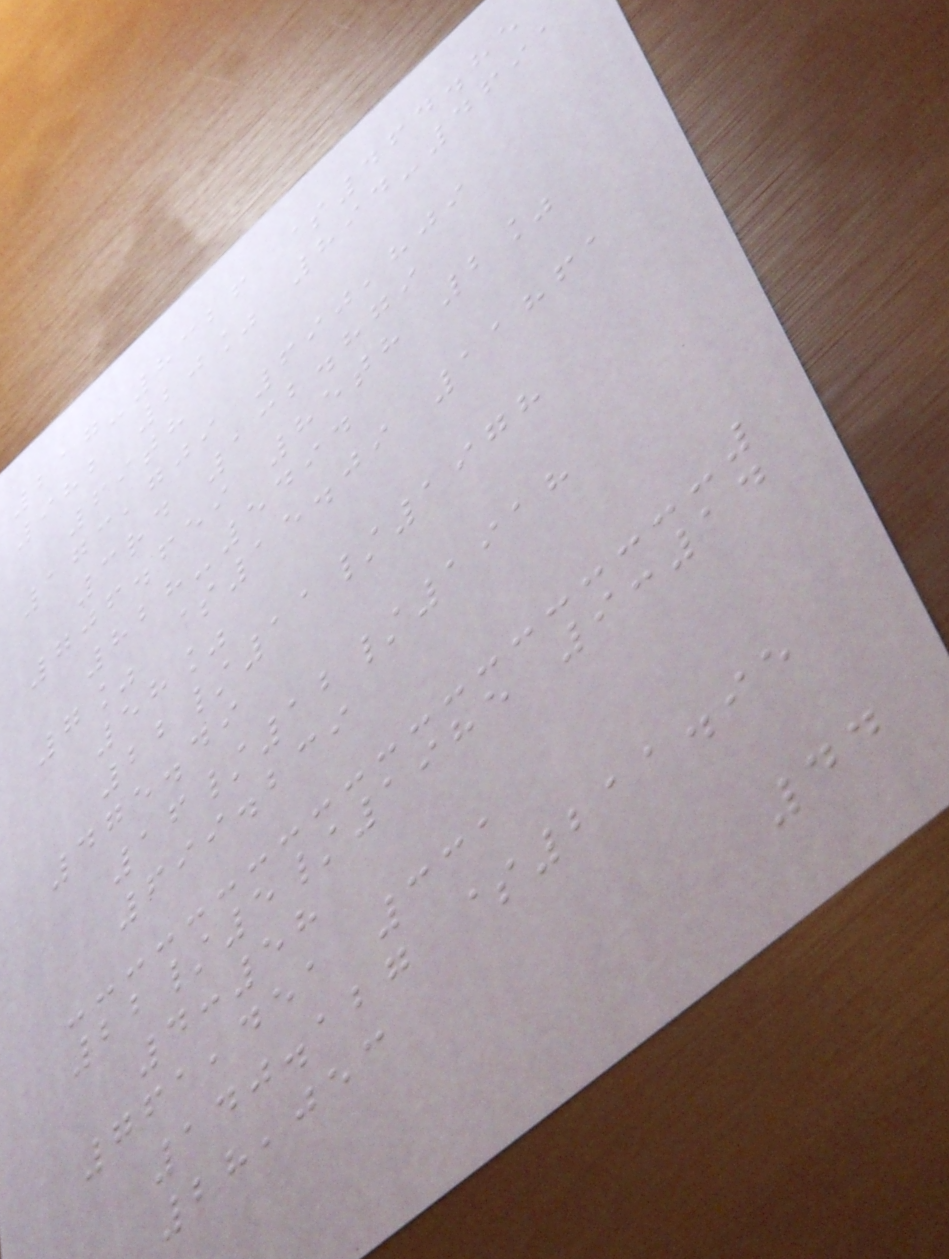217-8326 $464.85
982 20% 894-4691
69th
173,709 690,809
3rd 132.879
706.659 85th 2%
828-5494
7% $15.09 11861
58%
22/11/1978
475.49
16/12/1918
699.239
22/5/1985 9:14
4:58
761,451 331
140.127 $211.95
28,053
44
